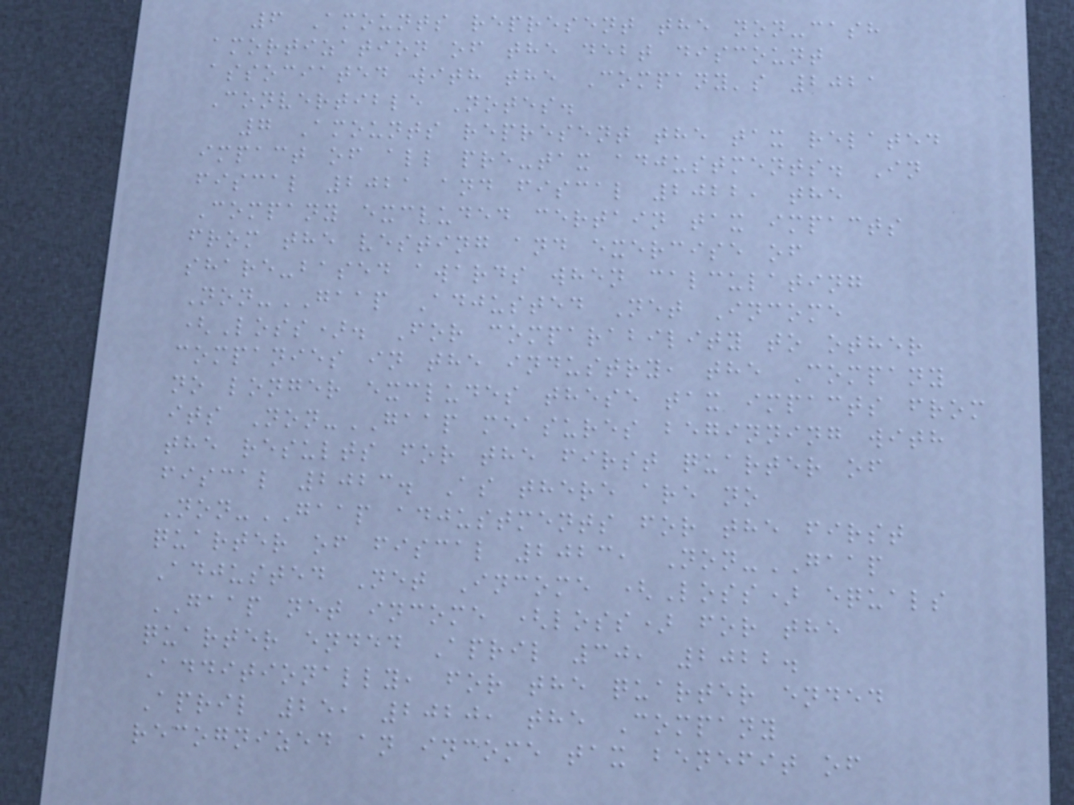6 Amounts represent the non-cash
amortization of the debt discount
associated with the Company's 2021
Convertible Notes.
7 Amounts represent the tax related
impact of all pre-tax adjustments. In
fiscal 2021 and fiscal 2022, the
Company excluded certain tax impacts
from the vesting and exercise of
share-based awards when calculating
Non-GAAP Adjusted Net Income
(Loss). For comparability to other
companies in the industry, the Company
no longer excludes these tax impacts from
its Non-GAAP measures beginning with
the results for the first quarter of
fiscal 2023. As there are no
Non-GAAP adjustments for the first
quarter of fiscal 2023, Non-GAAP
Adjusted Net Income (Loss) equals
GAAP net income (loss) for the
quarter ended April 30, 2022.
Additionally, for the quarter ended
April 25, 2020, the Company
recognized an income tax benefit of
